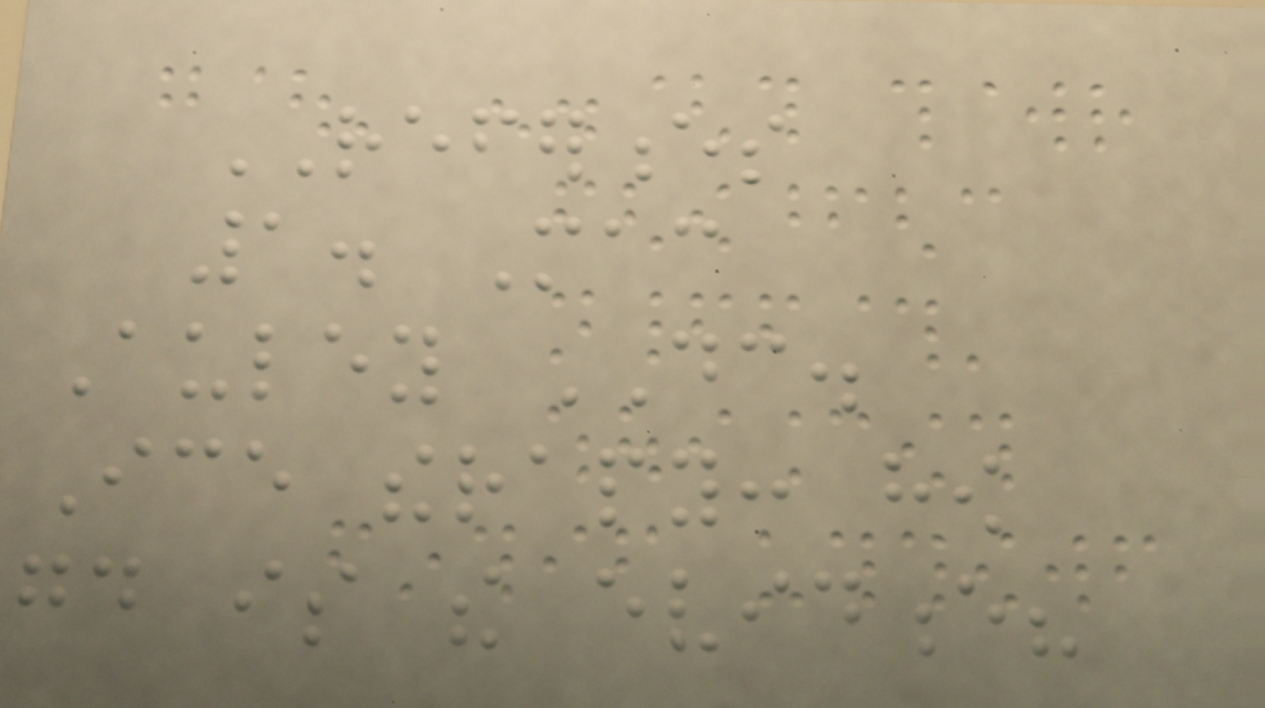REFERENCES
1. Mac
Auley DC.
Ice therapy: how
good is the evidence?
